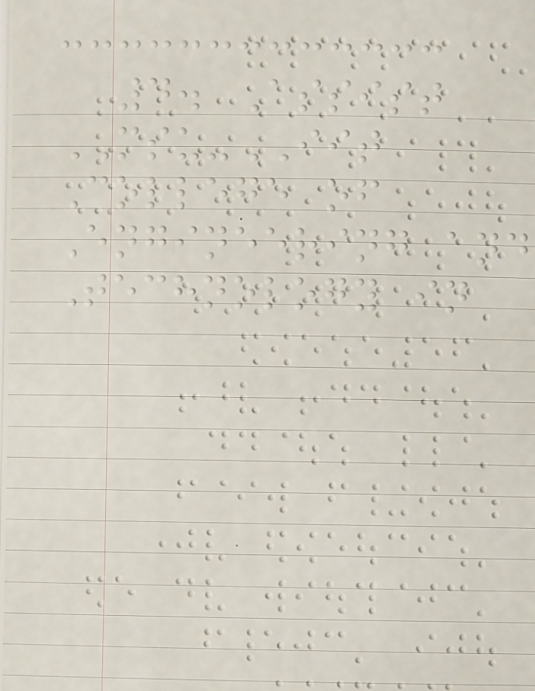4. Assist
MSU-IIT
College of
Engineering and
Technology in
